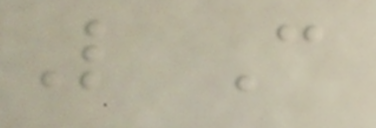L C
